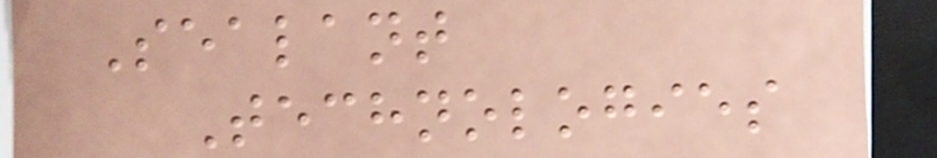Sealant
Technologies
